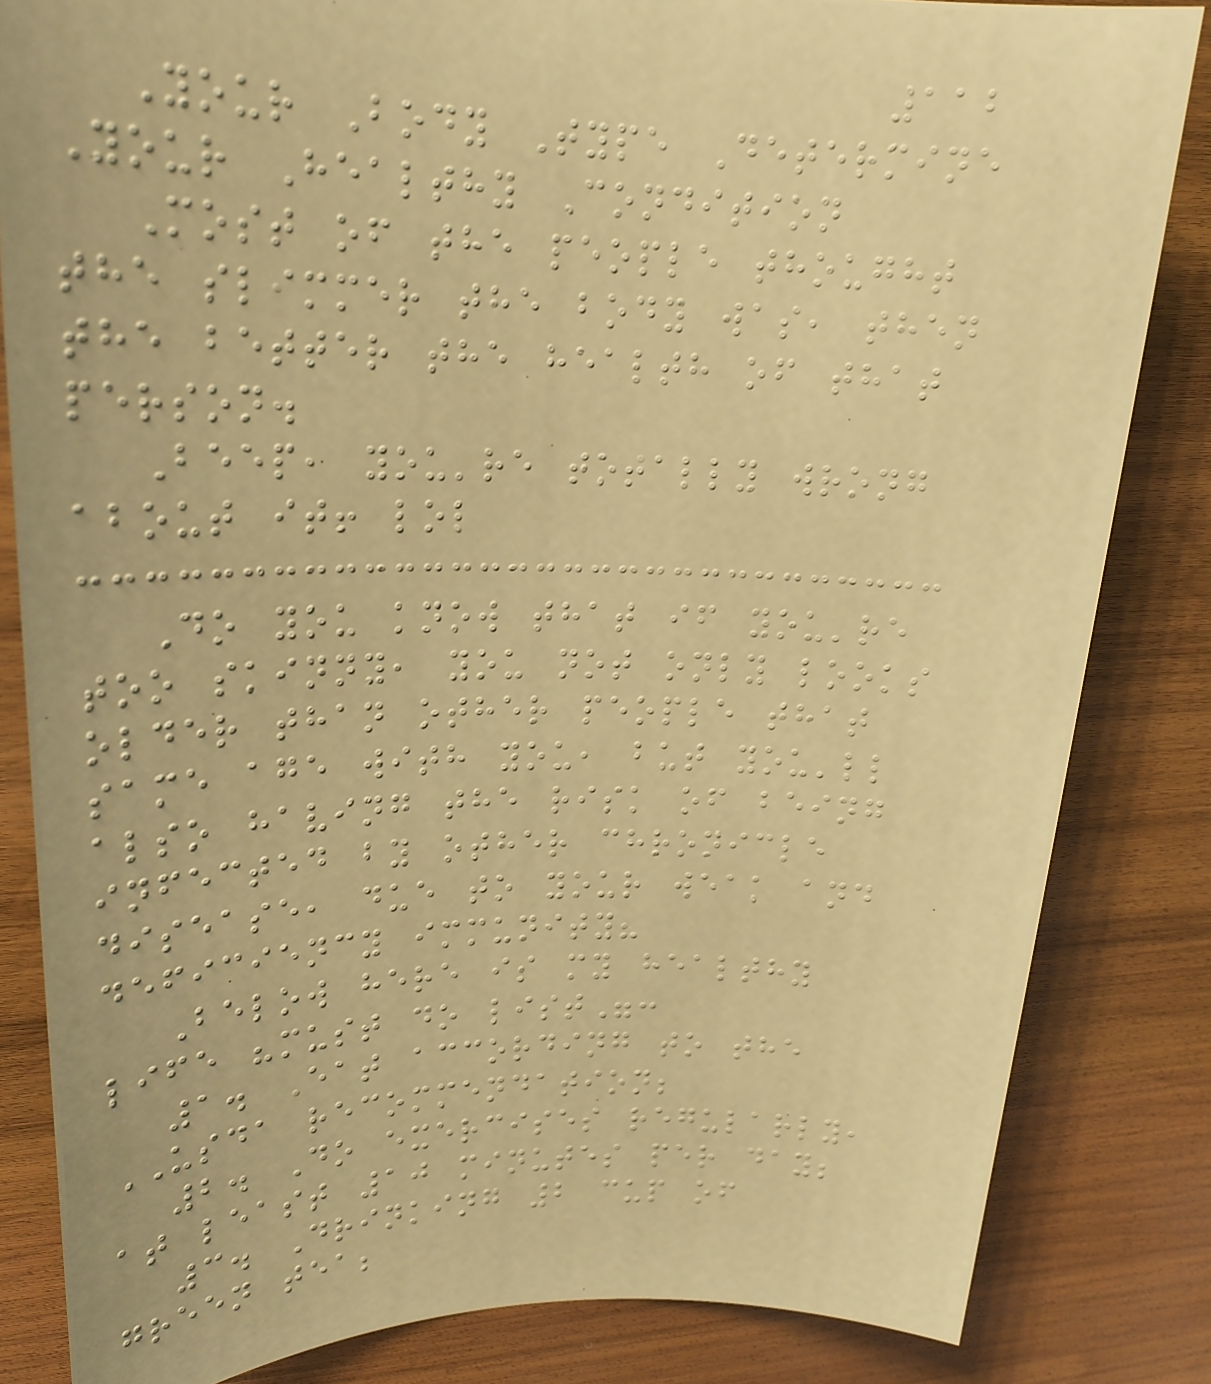112
Your Body Type Determine
Your Healthy Condition
Most of the people thought
the slimmer the body was, then
the better the health of that
person.
Beep, you're totally wrong
about it! lol
Do you know that if you're
too skinny, you not only looks
older than other people that
same age with you, but you'll
also having the risk of being
infected by other chronicle
disease, due to your weak and
deficiency immunity?
Below here is my healthy
life "must do list":
1. Eat according to the
USDA recommendation;
2. Do exercises regularly,
at least 10 minutes per day;
3. Drinking 2 cup of
green tea;
